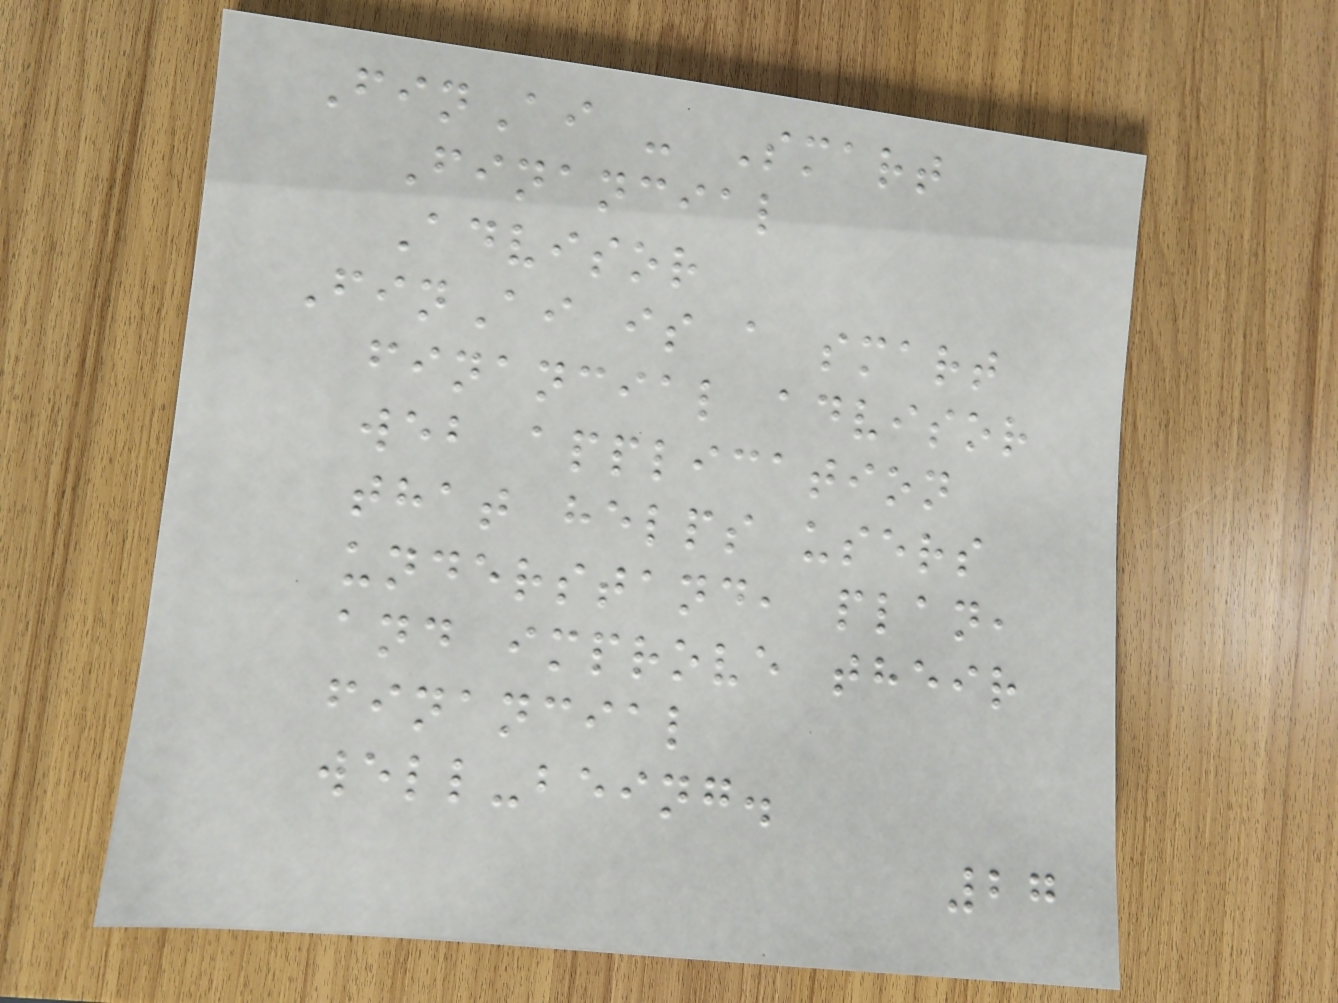FinAi - Smart
Financial
Advisor
FinAi is a smart
financial advisor
web application
that helps users
understand, plan,
and improve their
financial
well-being.
27
